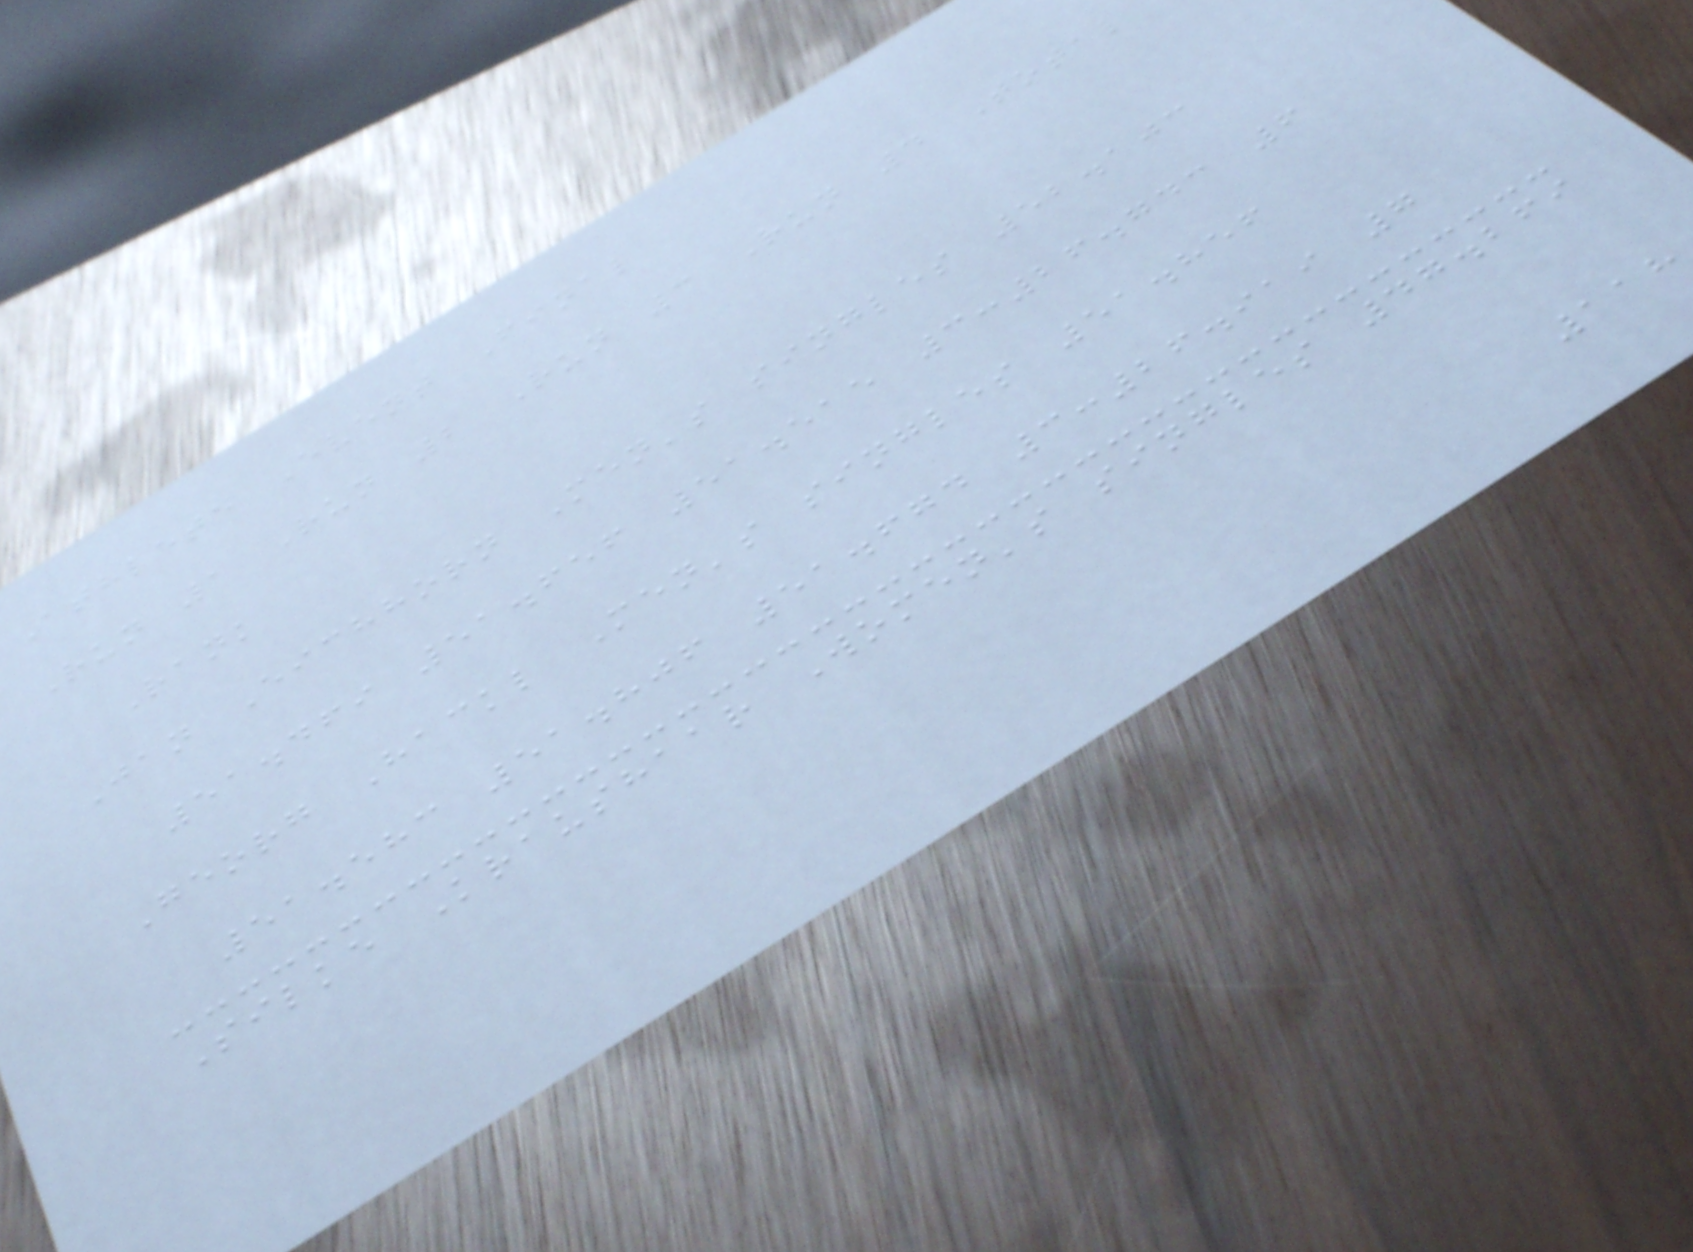Athlete Event Final
Run 1 Run 2 Run 3 Run 4 Total
Rank
Jan Eichhorn Men's singles 52.103
51.469 51.656 51.515 3:26.743 6
Georg Hackl Men's singles 51.856
51.583 51.806 51.674 3:26.919 7
Silke Kraushaar Women's singles 47.269
118
